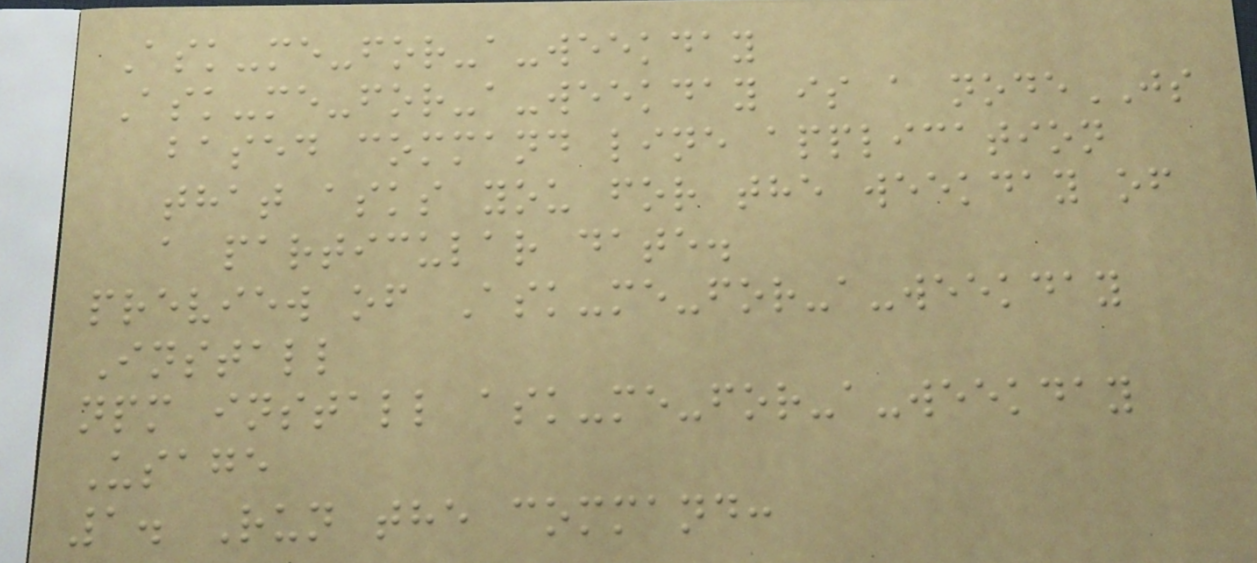Ask-me-for-a-weekday
Ask-me-for-a-weekday is a nodeJS
based command line application
that asks you for the weekday of
a particular date.
preview of Ask-me-for-a-weekday
Install
npm install ask-me-for-a-weekday
Usage
1. Run the command:
